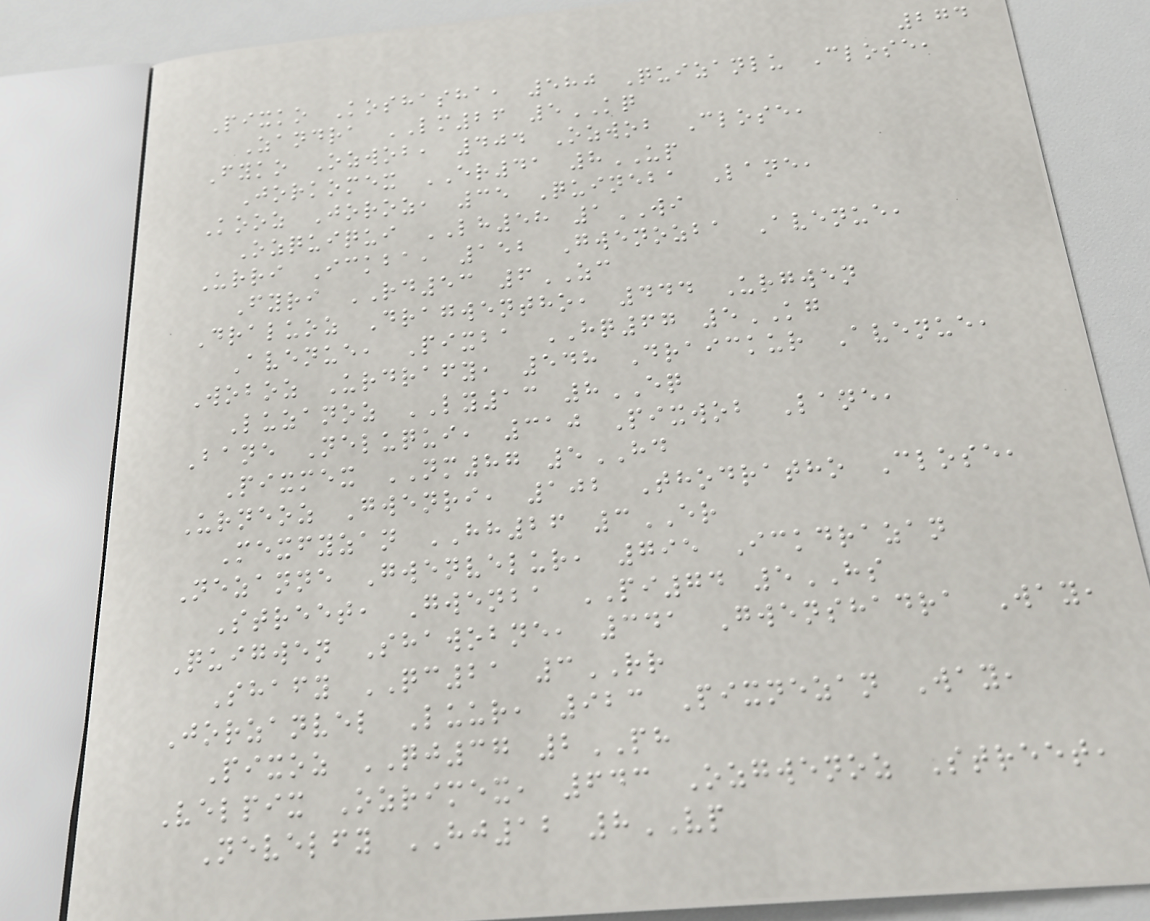274
Pixko Koshasha, 580 Quizanlu Close,
Zandra LM26 5KQ
Fyko Ozwob, 404 Ozwob Close,
Jorkomex ER41 8UP
Kooz Joroz, 35 Quineba Lane,
Ozquiqui LH58 1WI
Urri Ickba, 152 Gwenozba Avenue,
Fyri RD53 6ZC
Draluoz Dragwentho, 444 Urgwen
Avenue, Pixba HQ67 5KG
Woboz Urdrafy, 548 Draickur Avenue,
Luzanoz LY13 8EQ
Bane Neluqui, 310 Pixwob Lane,
Pixmex NM87 5HD
Urneoz Gwenri, 102 Thodratho Close,
Mexfyzan HH26 3ER
Nezanne Gwenvelur, 795 Ickdrazan
Street, Gwenba PI74 5HS
Quigwen Shawobne, 341 Gwenshadra Way,
Shafy QC21 3RR
Jorzanvel Luur, 923 Pixnezan Way,
Pixoz QJ37 2PH
Velpix Ozrimex, 643 Ozgwenoz Street,
Nevelfy HJ12 8VP
